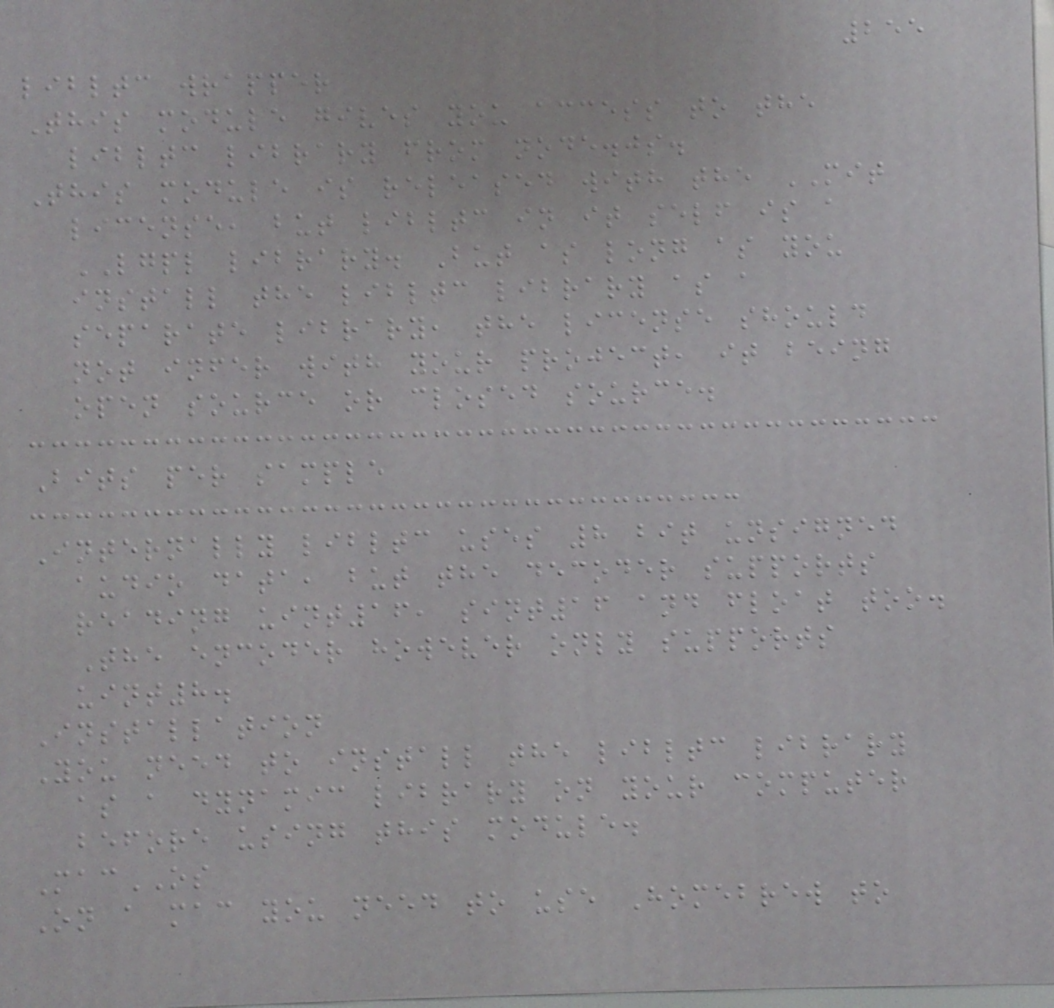255
libltc wrapper
This module gives you access to the
libltc library from node.js.
This module is released with the MIT
license, but libltc in it self is a
LGPL library. But as long as you
install the libltc library as a
separate library, the license should
not infer with your project, it being
open source or closed source.
Bits per sample
Internally libltc uses 8 bit unsigned
audio data, but the decoder supports
reading uint16, sint16 and float too.
The encoder however only supports
uint8.
Installation
You need to install the libltc library
as a dynamic library on your computer
before using this module.
MacOS
On a mac you need to use Homebrew to
